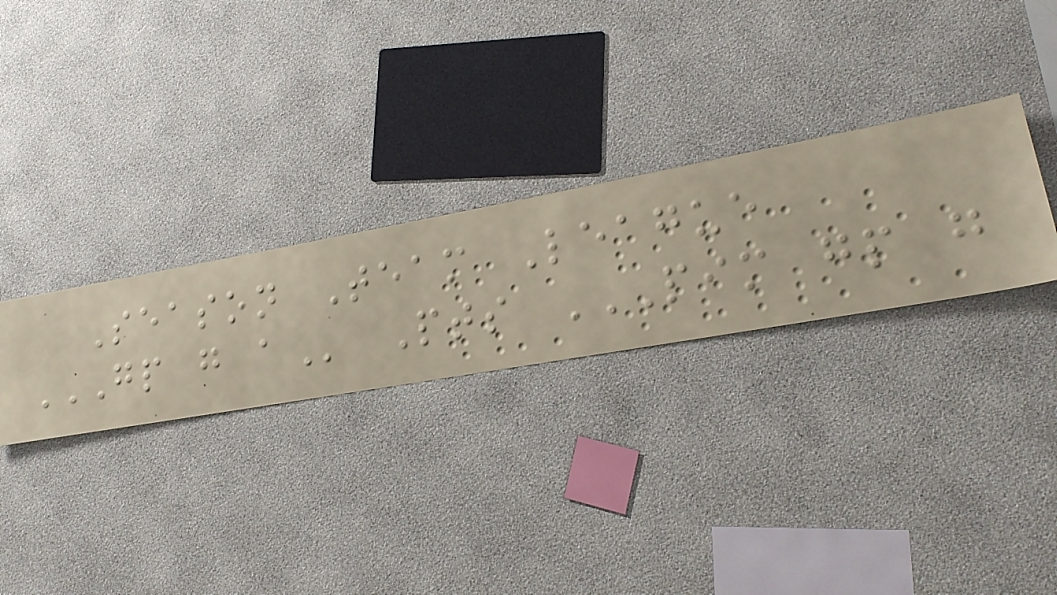Season Team League
GP G A Pts PIM GP G
